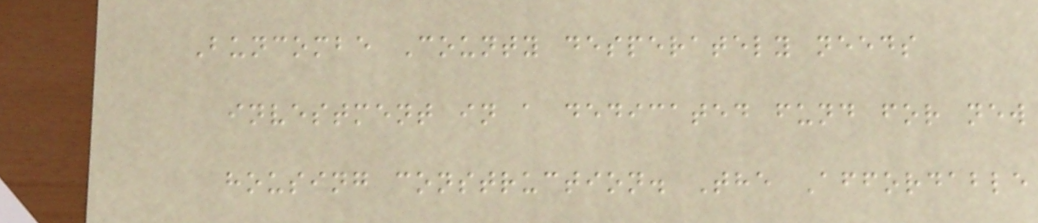Buncombe County desperately needs
investment in a dedicated fund for new
housing construction. The Affordable
